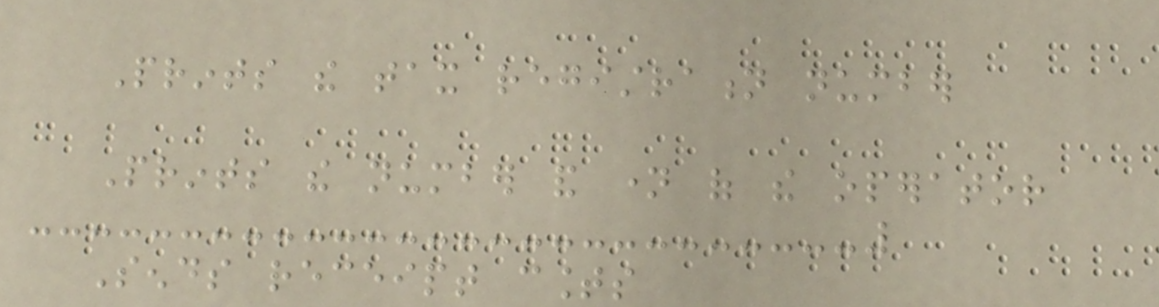Prints the tax registration number
Prints the number and name of the operator
Sends receipt counts
